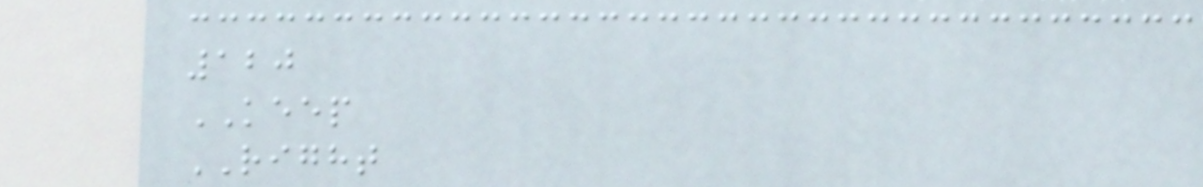120
KEEP
RIGHT
